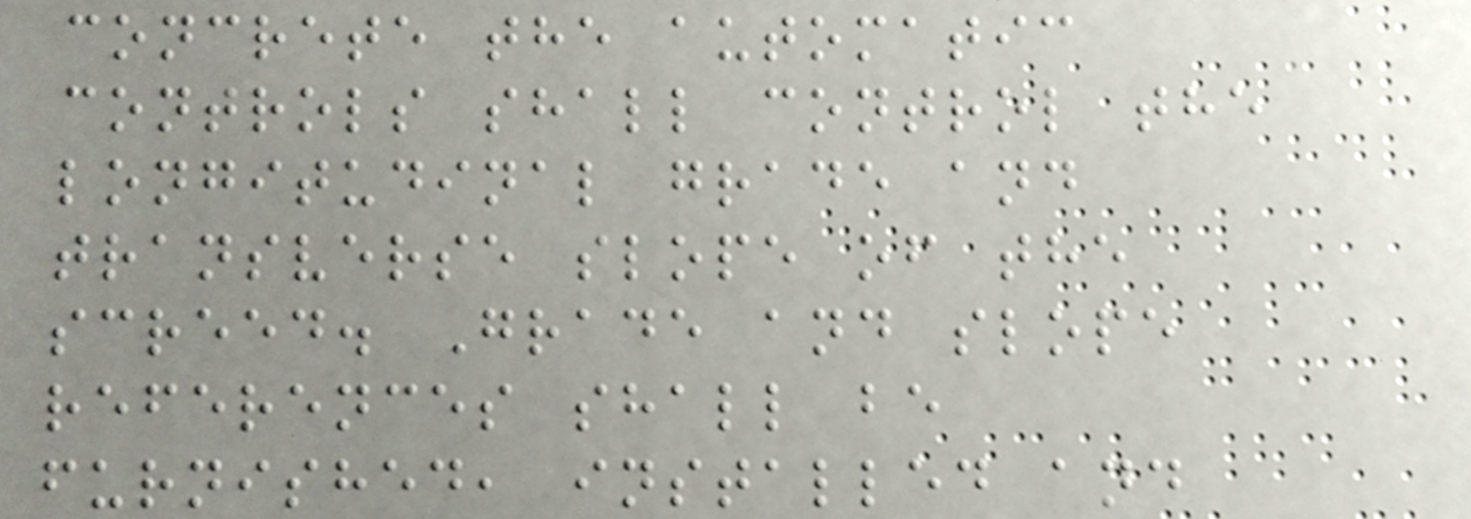concrete the automatic
controls shall control the
longitudinal grade and
transverse slope of the
screed. Grade and slope
references shall be
furnished, installed and
